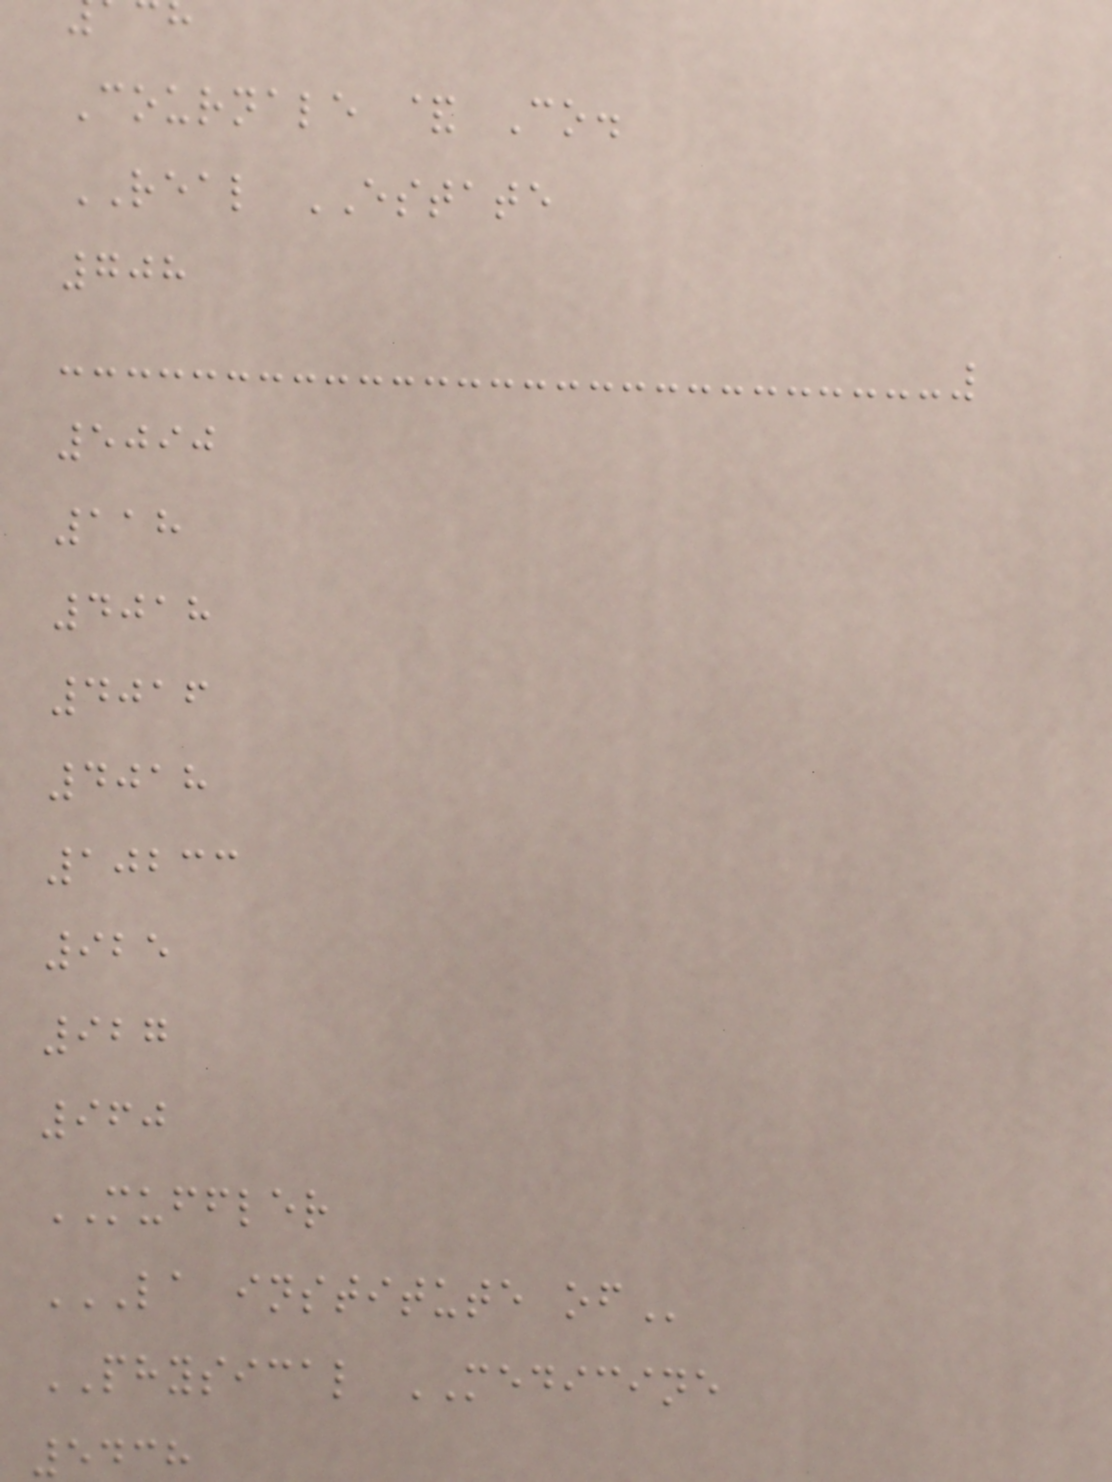Cournale & Co.
REAL ESTATE
708
5090
118
4018
4016
4018
10233
925
927
960
MUFFLER
LA INSTITUTE OF
PHYSICAL MEDICINE
5438
